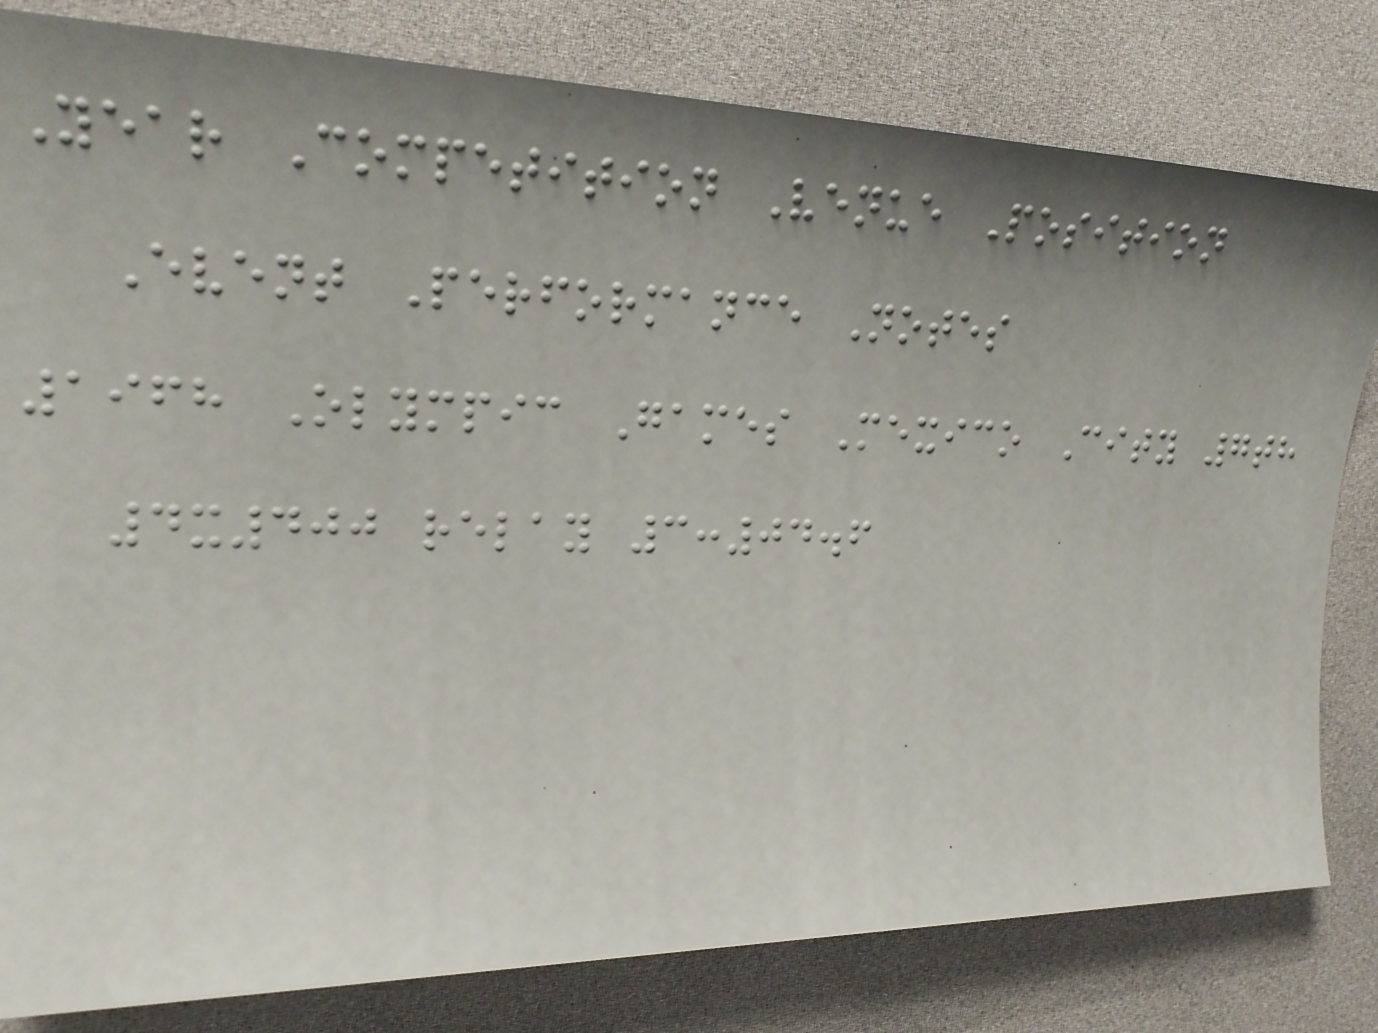Year Competition Venue Position
Event Performance Notes
1968 Olympic Games Mexico City 7th
4x400 relay 3:04.6
